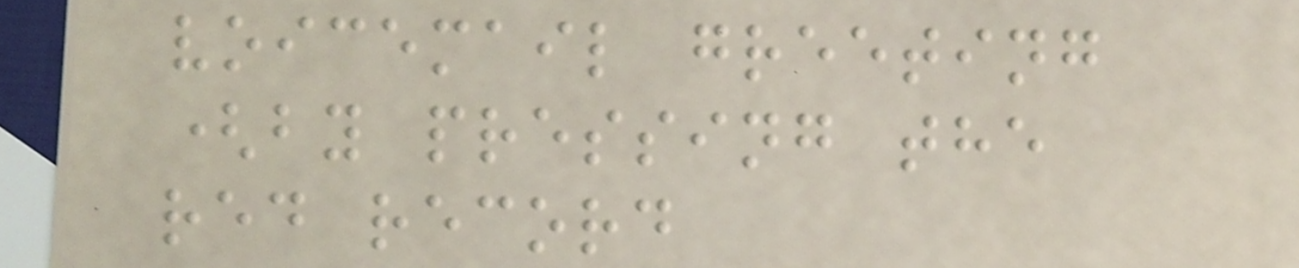voicemail greeting
(by pressing the
red record
